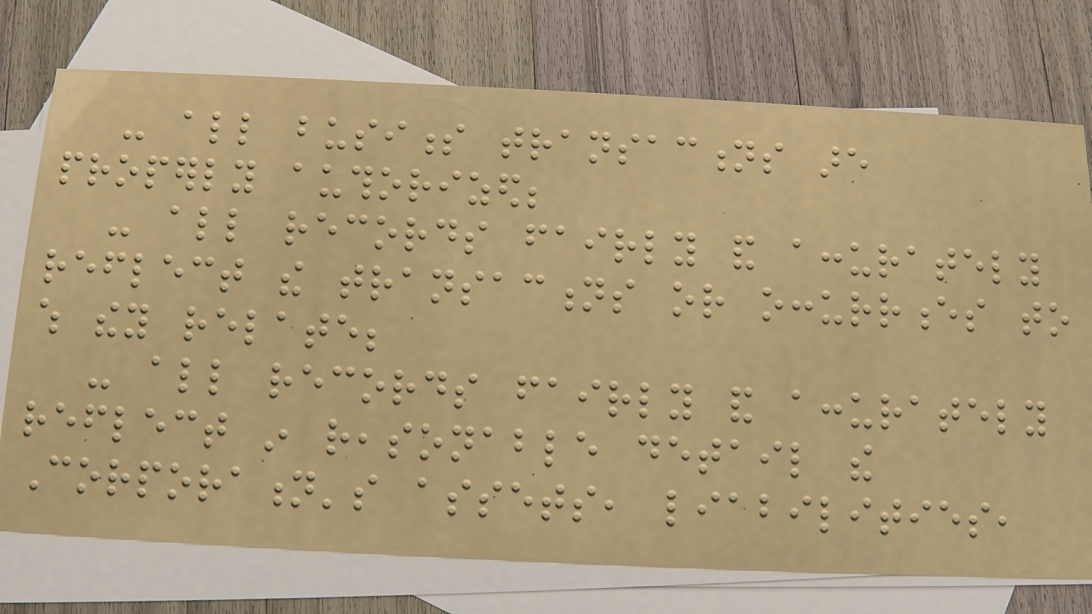- all business transactions are
properly authorized;
- all records fairly and accurately
reflect the transactions or occurrences to
which they relate;
- all records fairly and accurately
reflect in reasonable detail the
Corporation's assets, liabilities,
